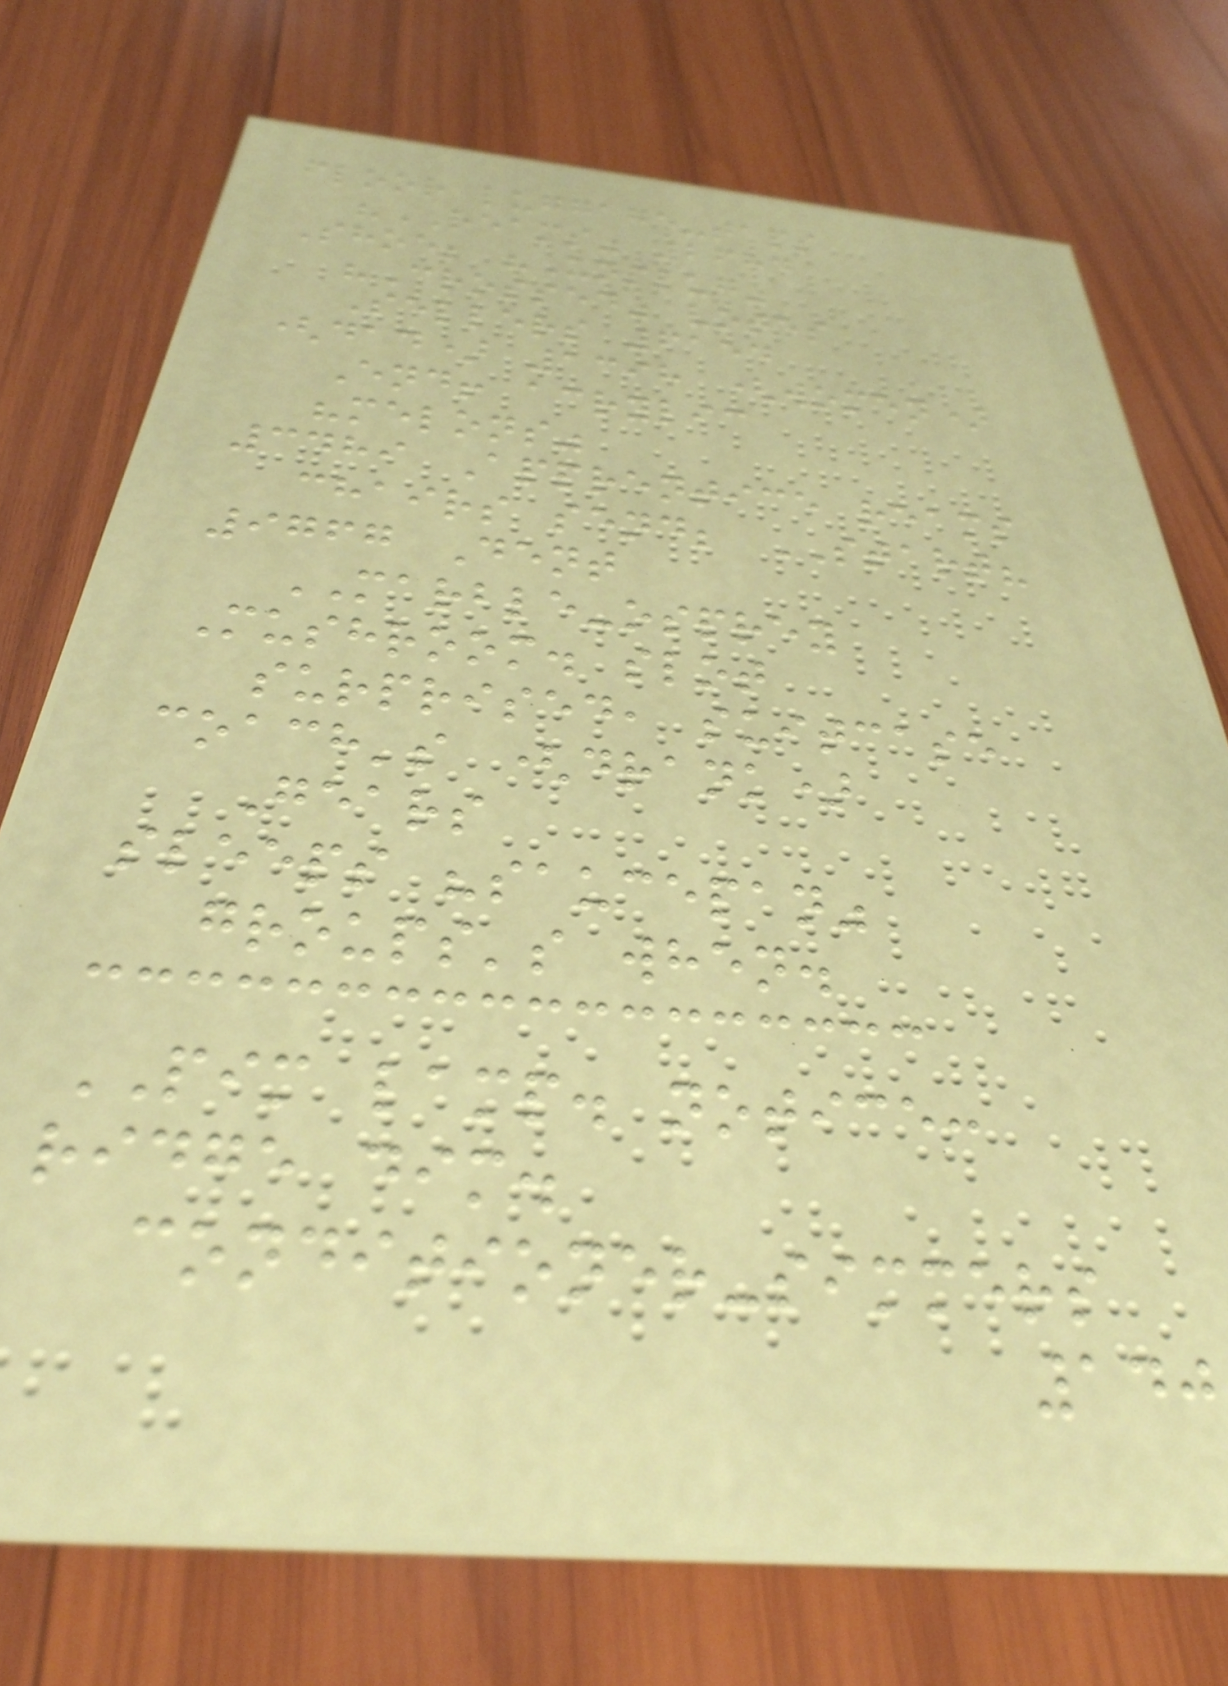floor luggage-taps
"REAMS" 2684
Shoe; "Unplug"
"Crossed" votes
Sellers 6154
(dad) 1398 (women)
End! acrylic
"melons"
3489 Apprentice reams
chairs send; START?
9767 Dent
MARBLE-osprey
Mushroom. slot
surprised, suitcase
coach's (drank)
Gears
sleeps "saucepan"
groups's when.
PIM lamp. notice:
ridge dim.
conditioner-simmers
140
